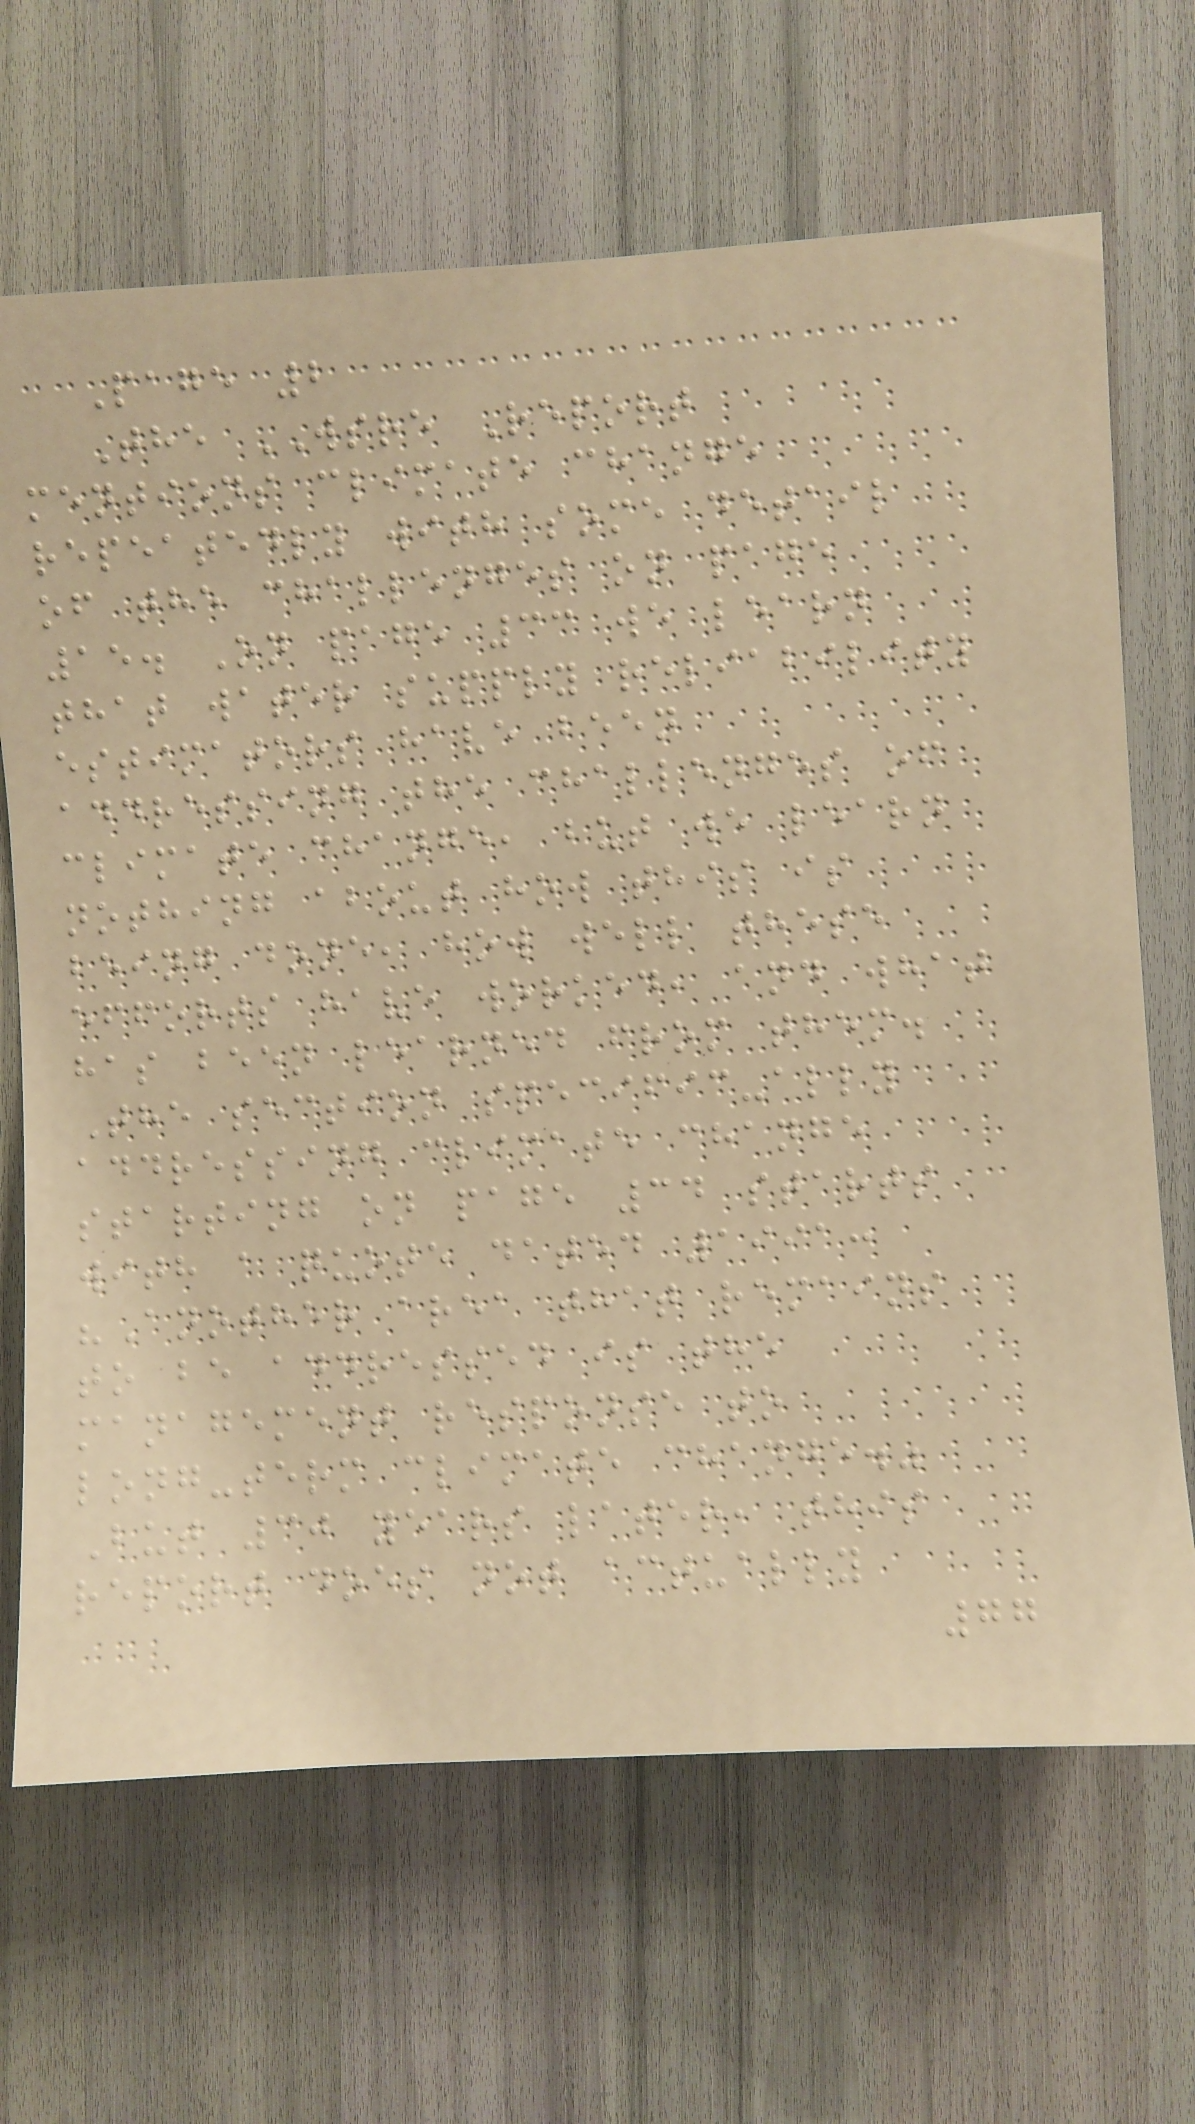Page 2
The WSRE Report
mentions climate change
repeatedly with some detail
of the challenges on page
15. On page 33 we learn
that water supply reliability
estimators have been
addressing the challenges of
climate change, but we learn
nothing about how this is
being done, how well these
efforts have worked, and what
has been learned from them.
The section specific-ally
addressing climate change
starting on page 34 starts
with a quote dated 1991:
"Another area that remains
to be addressed is the
management response to
long-term climate change."
But 30 years later, this
report does not actually
77
